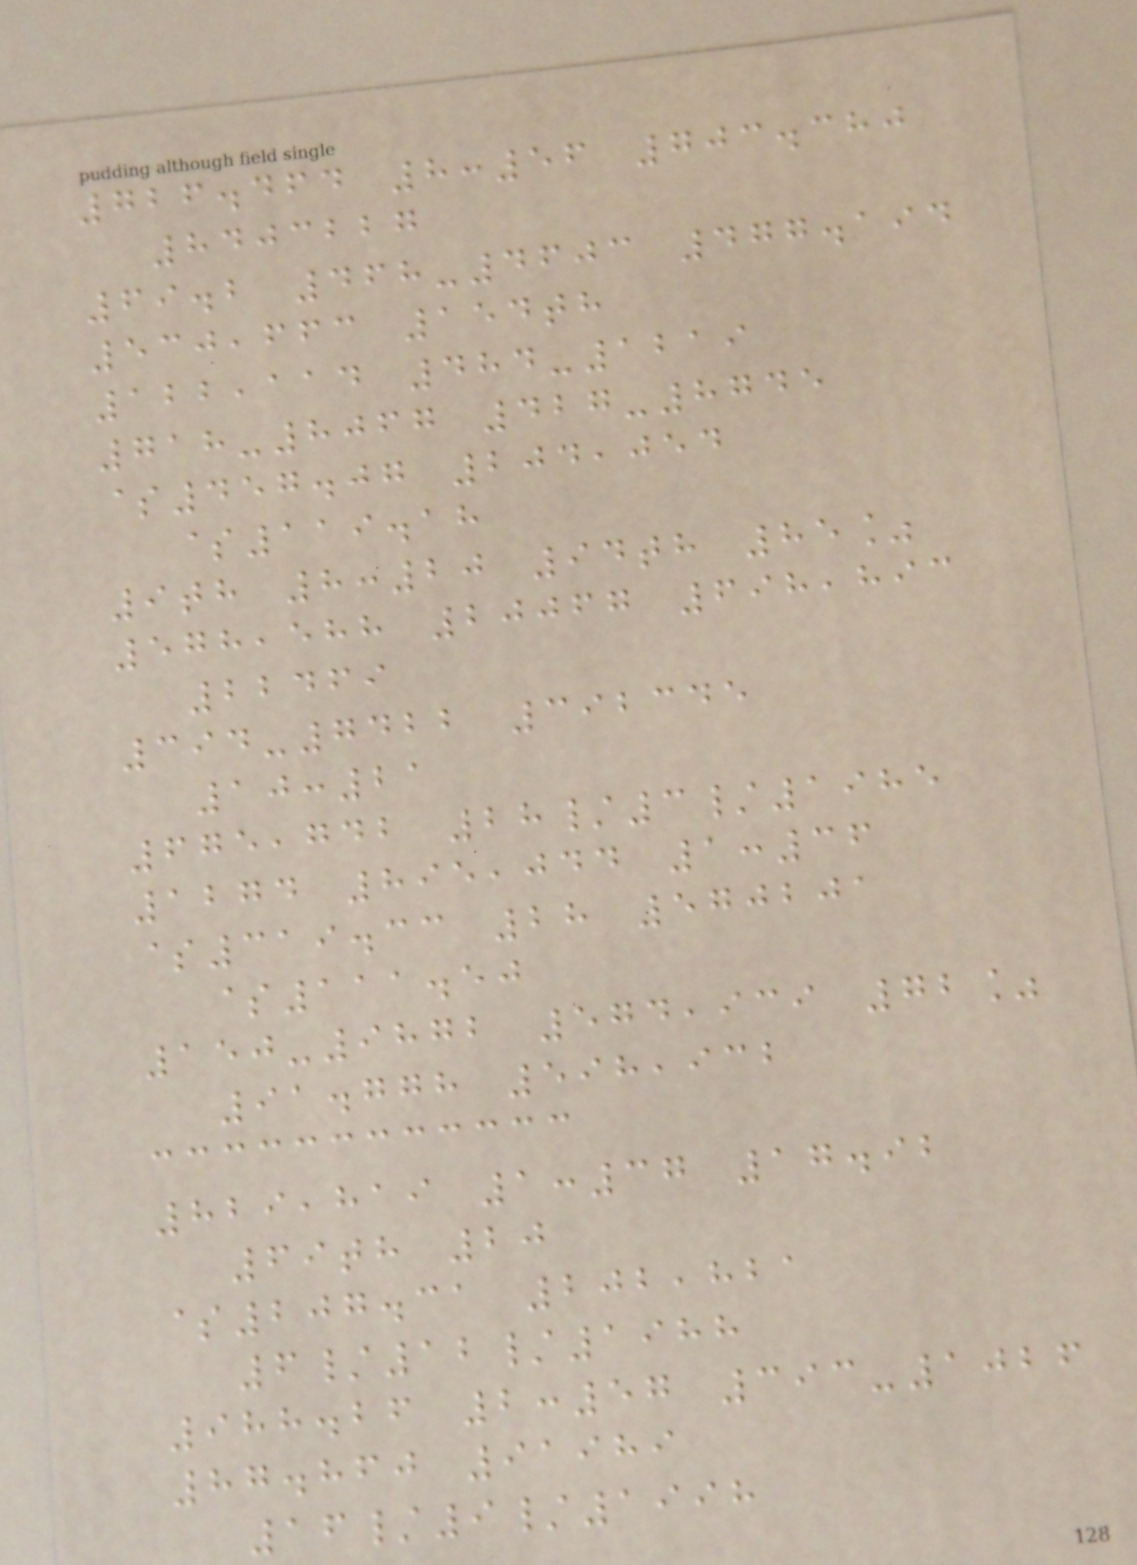726.464 8:56 703.380
8403227
69.2 468-4603 477.194
530,663 154th
122,114 484-1219
718-8067 427-8745
$457.07 204,054
$119.18
9th 8:20 94th 85%
578,588 20067 698,893
22469
394-7422 392345
10:21
675,742 28/3/1985
1274 895,044 1:36
$319.33 28 570201
$111.50
150-9872 574,939 72%
91.778 598,932
829,819 1:37 17.92
69th 20
$207.31 202,821
6/12/1988
988.26 2:57 393-1026
87.860 91989
16/9/1998
